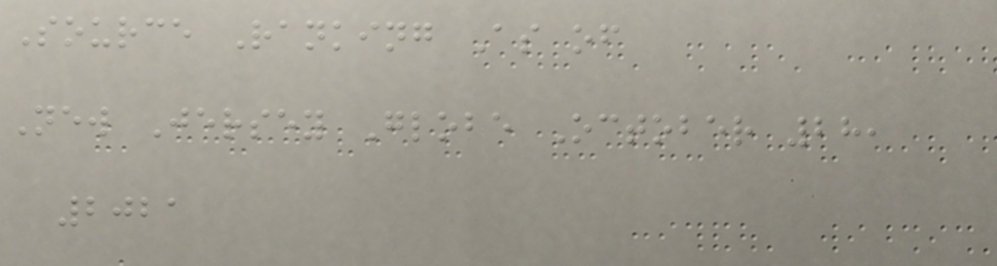Source Ranking As of
New Jersey Globe October 28,
2021
